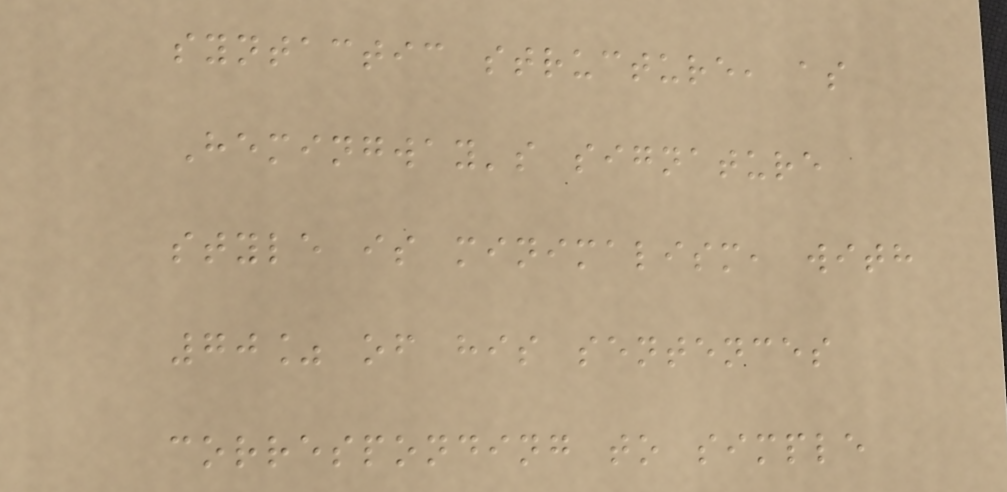syntactic structure, as
Hemingway's signature
style is minimalism, with
70% of his sentences
corresponding to simple
